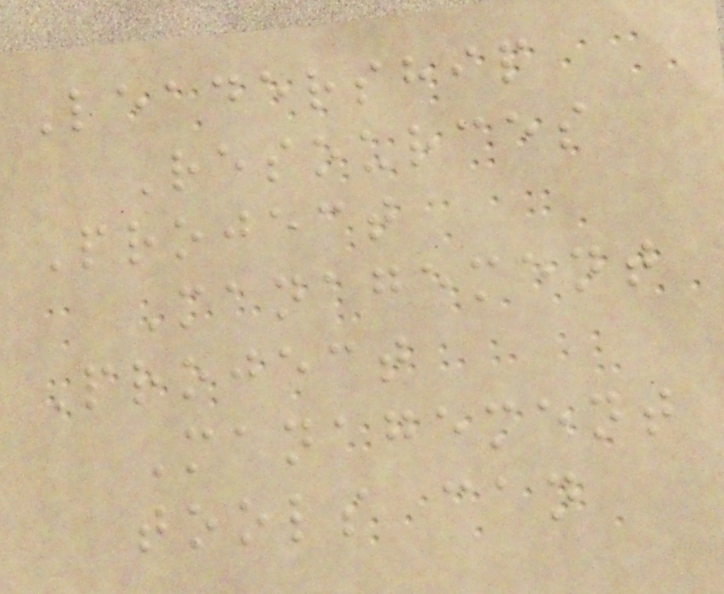Leadership
Resources
Project
Management
Project
Management
tools can
